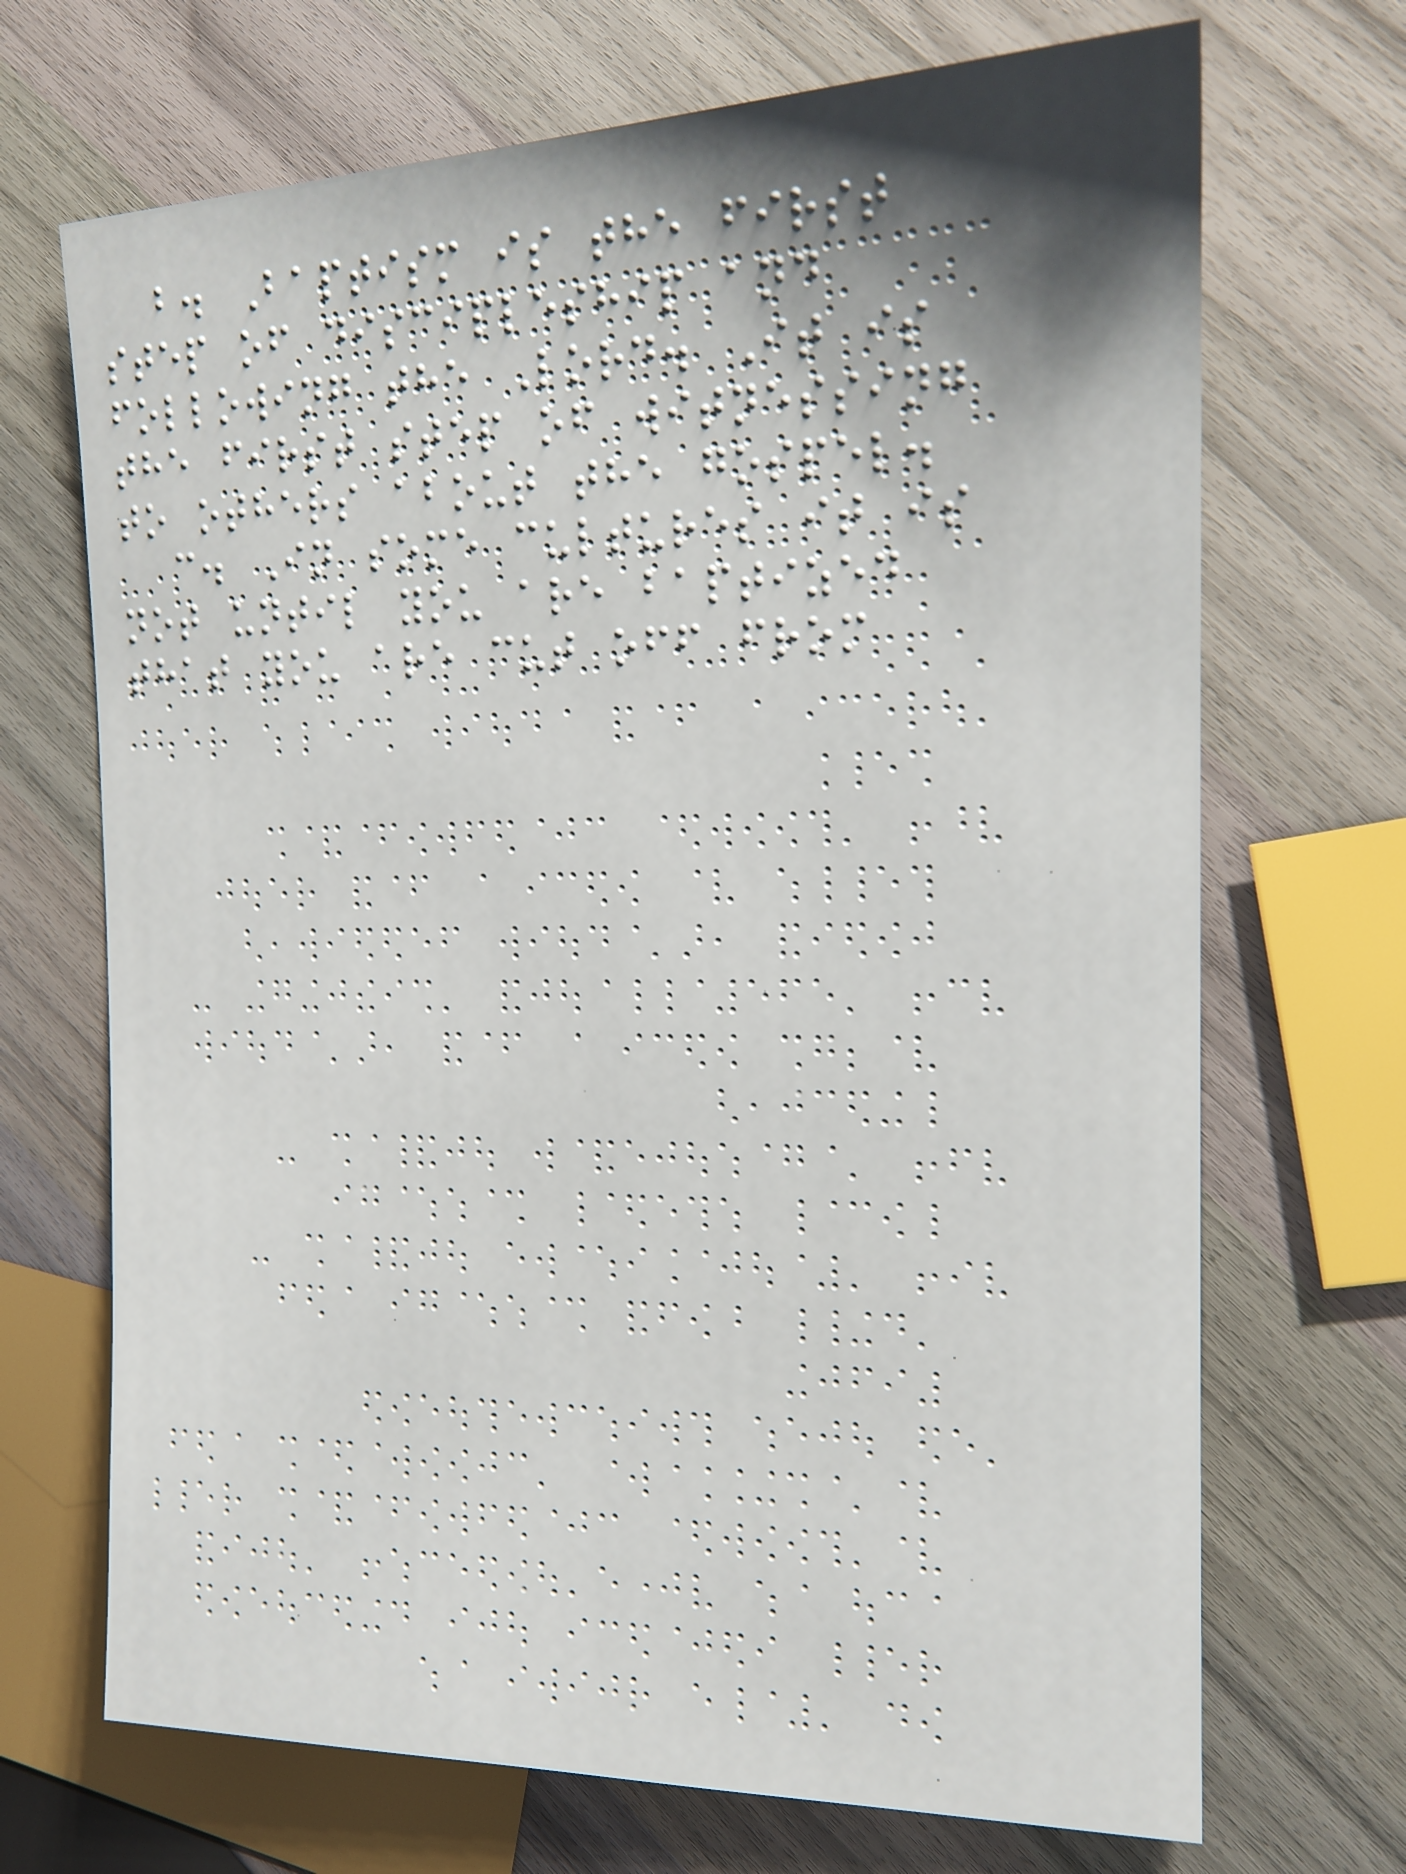b. Baptism is the first
step of discipleship and
following the Lord. It is
the first step of witnessing
to others about the gospel.
c. In some cultures it is
not until you are baptized
that you are cut off from
